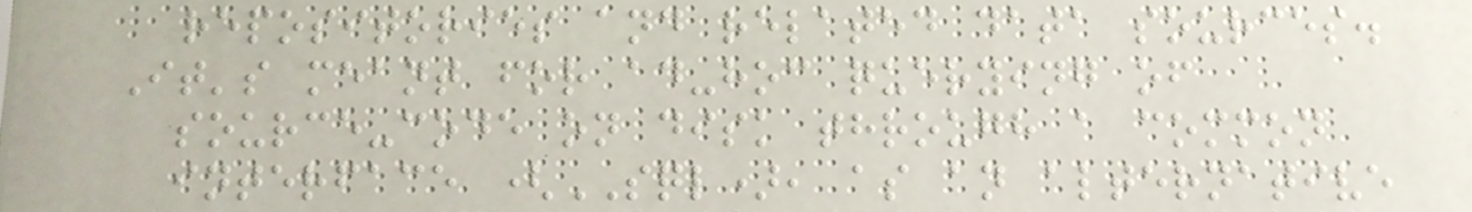repositories and related data sources.
It's meant for ad-hoc querying of
source-code on disk through a common
interface (SQL), as an alternative
